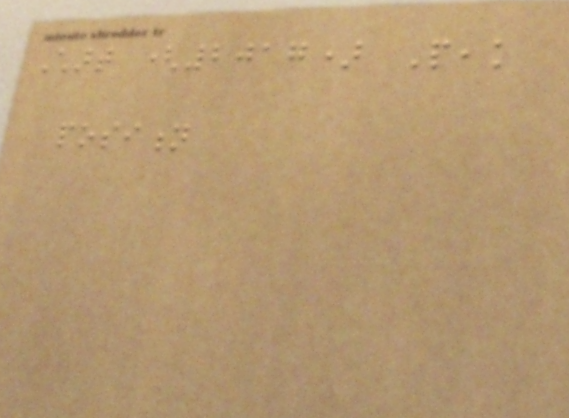Chart (2017) Peak
position
